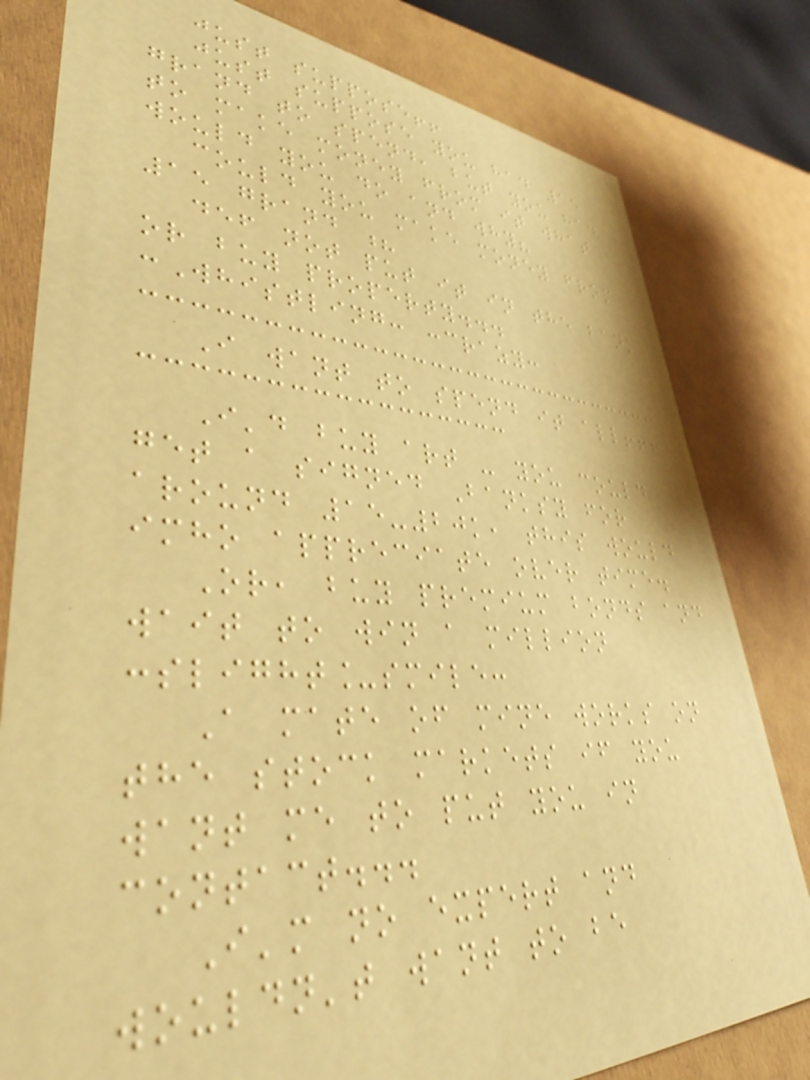just suppose!!
just suppose you had 15
grand to spend, but you had
to make money from it what
would you do and why?
could you make money from
15 grand ?
def not put it in the bank
or buy property...
:Whistling: :crazy:
I want to spend it all!!!
I'd buy art - you could
get a signed Banksy for
around 15-20k, this would
imho appreciate over time.
Or, buy premium bonds and
wait to win a million
:slight_smile:
A mate of mine works on
the stock markets if you
want me to put you in
contact...
I'm no expert and
wouldn't want to be
